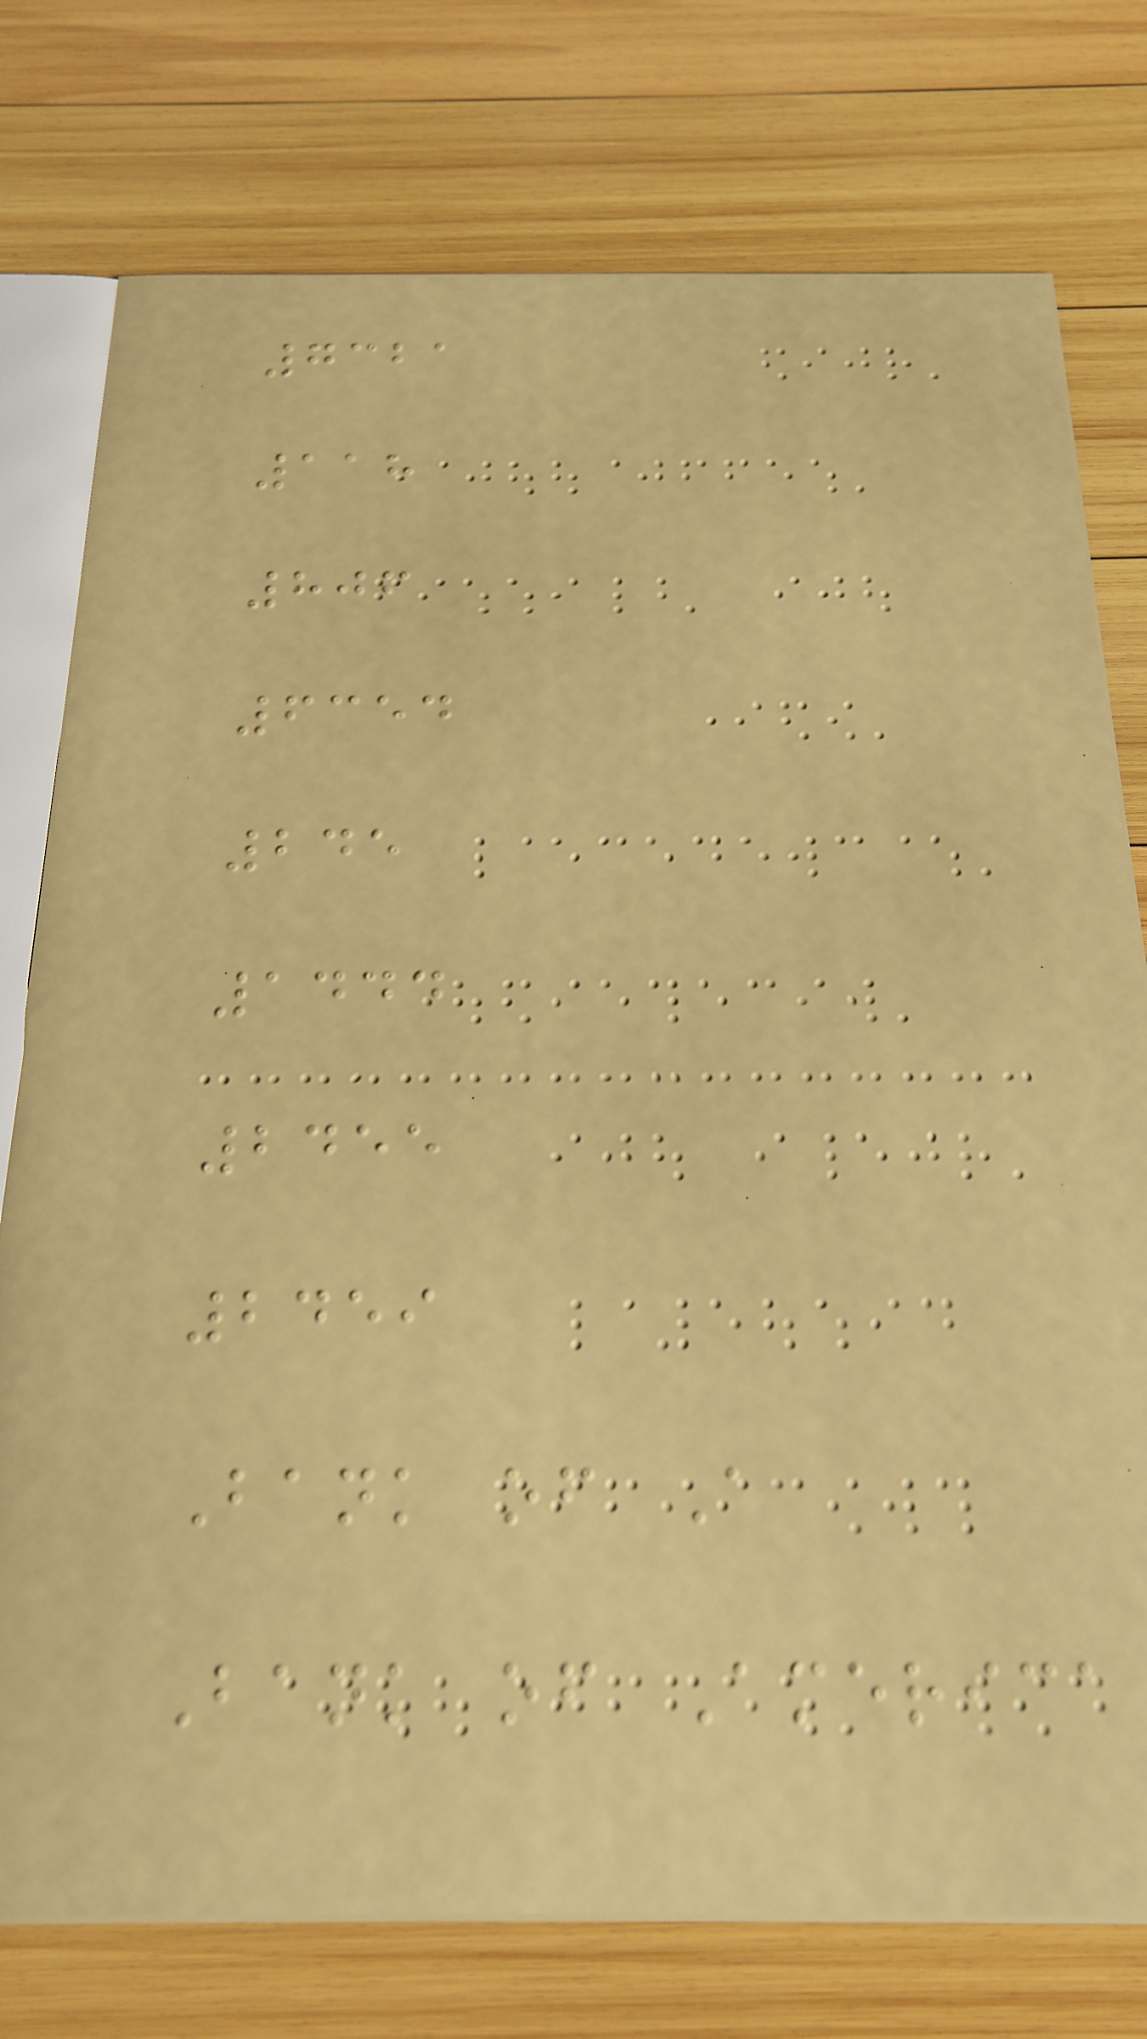7321
118
806
6354
245
1444
2455
2459
Bank of A
Bank of America
